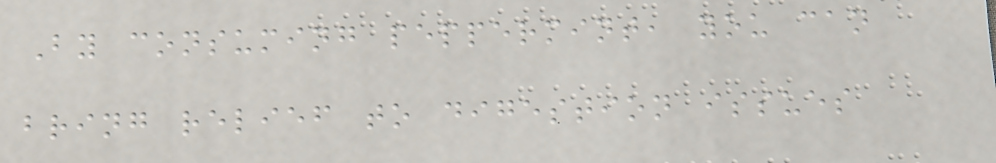By consuming peppermint, you can
bring relief to digestion issues
